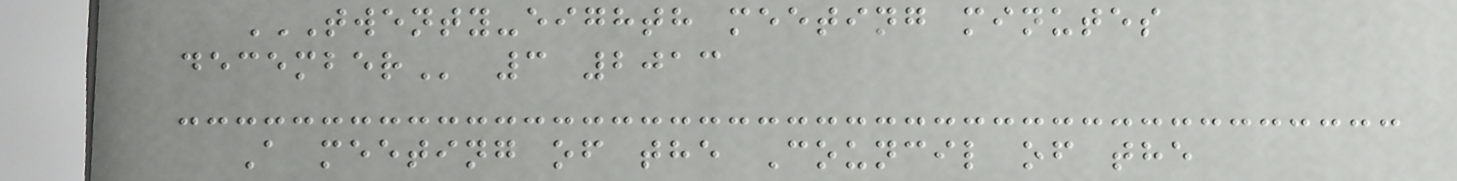TWENTY-EIGHTH MEETING MINUTES
DECEMBER 3 2013
A meeting of the Council of the
